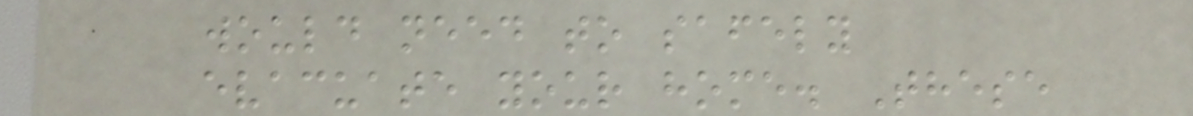would need to safely
evacuate your home. These
